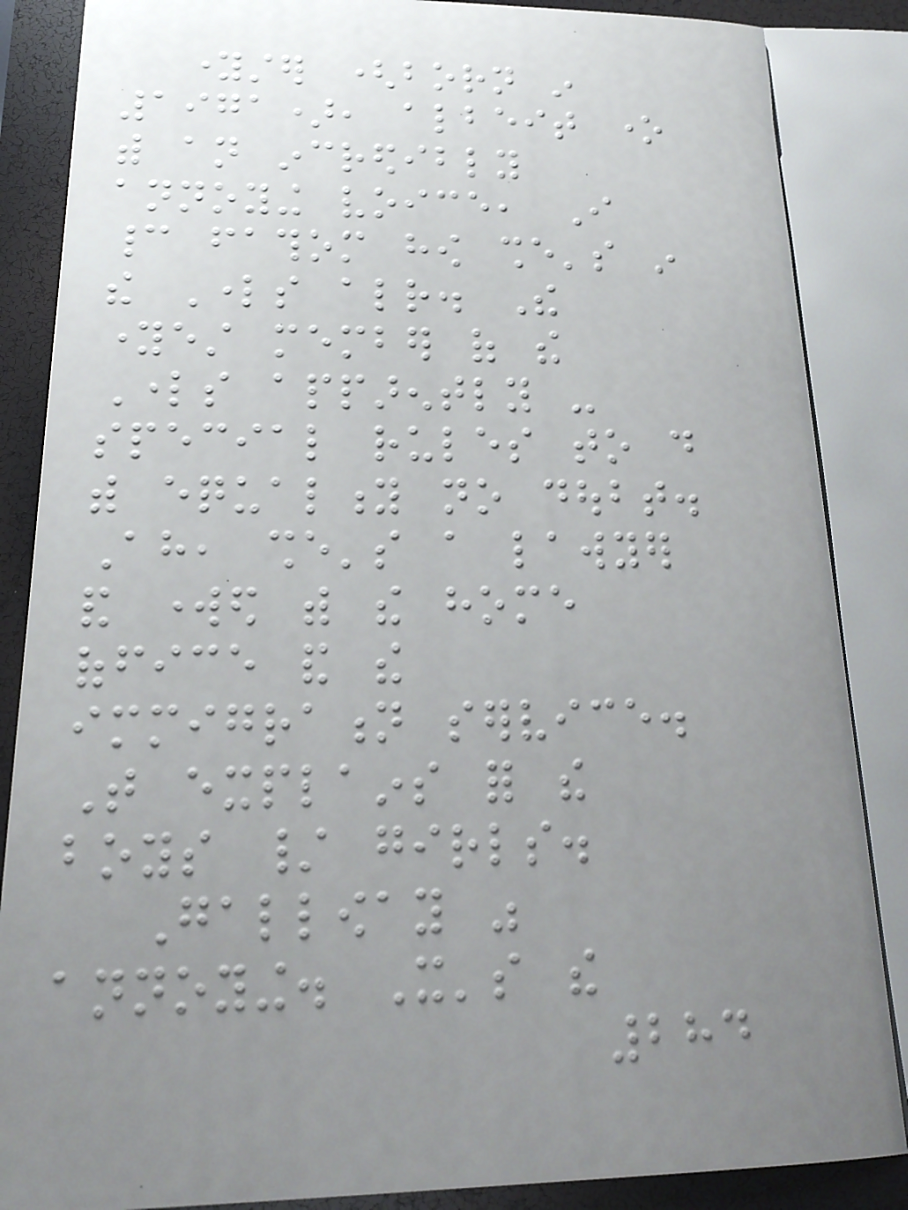youngster (born in
1971), albeit one
with an incredibly
annoying voice, I
cannot fathom how she's in
the Lords already. The
youngest member of the
Lords apparently -
special rules to do
with equality no doubt.
Ah, she's a lawyer
and worked with the home
office and the
immigration service.
That explains for the
boys / girls.
Galloway was
annoying. It's the
284
